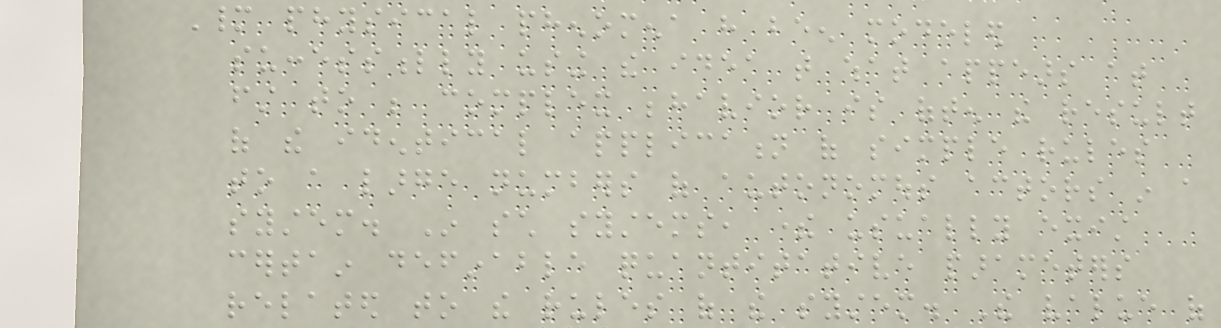Many physical phenomena have been modeled
successfully using the idea that what appears at
first to be complex behavior is often the result
of the identical application of simple rules
to a large numbers of autonomous actors in a
system. In such systems, there usually exist
certain definable quantitative parameters
related to the rules of the system. The value of
